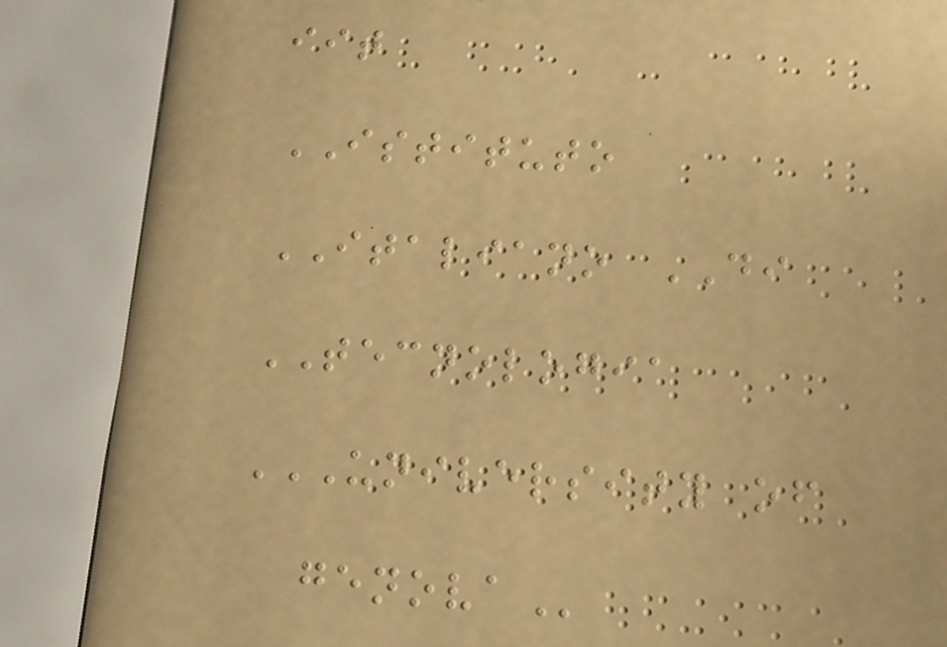iit
ISTITUTO
ITALIANO DI
TECNOLOGIA
UNIVERSITY OF
GENOVA
